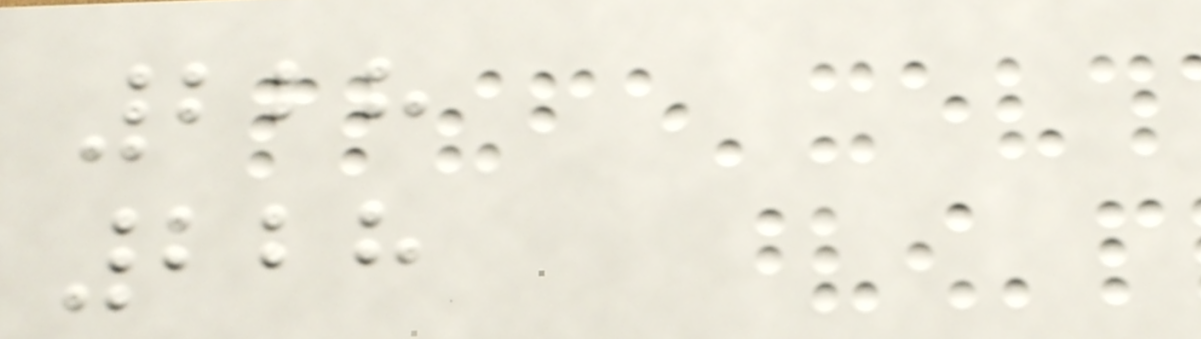228
228
